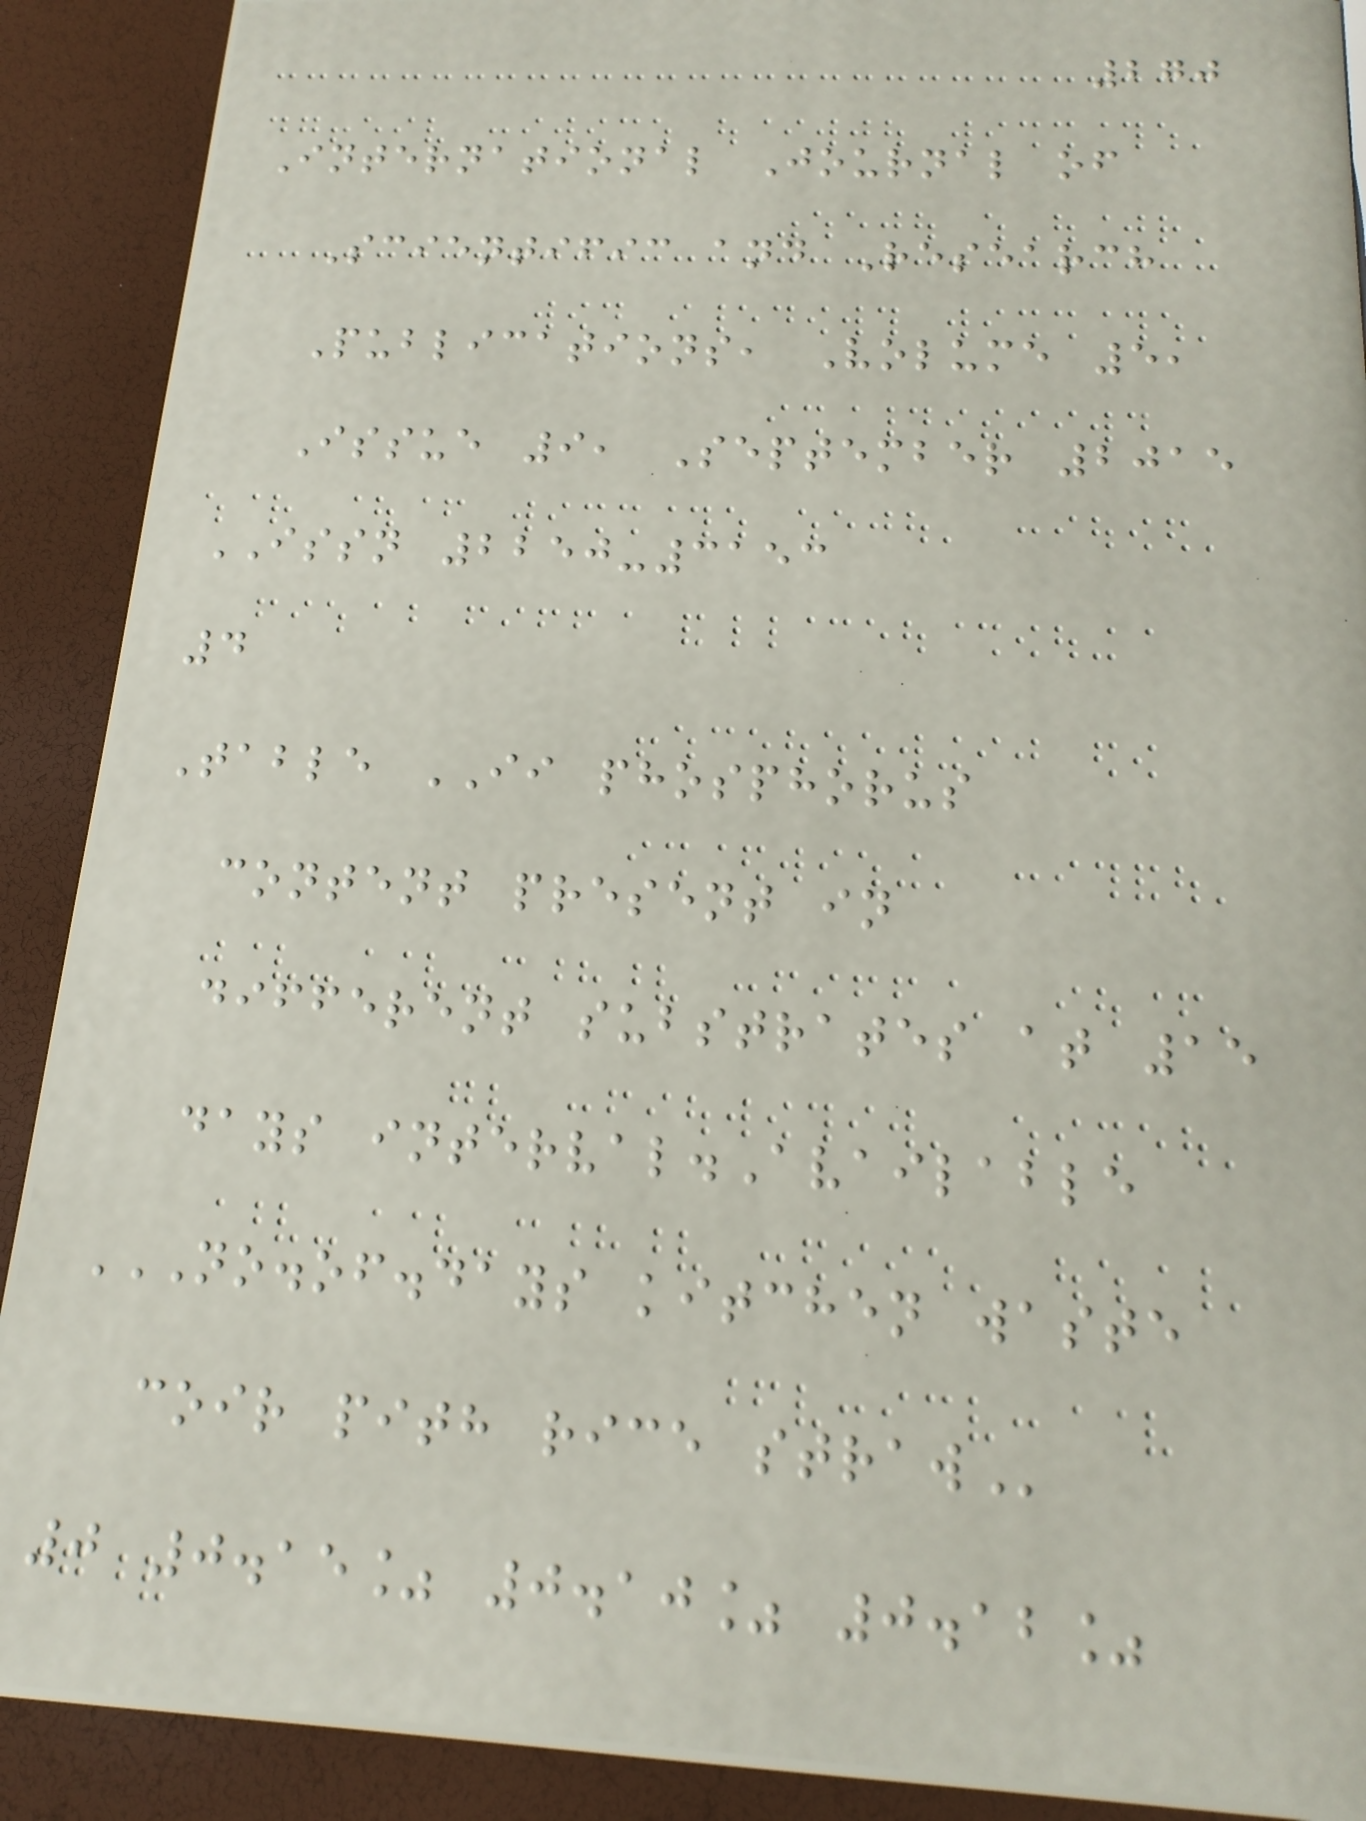270
International Journal of
Scientific and Research
Publications, Volume 5,
Issue 9, September 2015
ISSN 2250-3153
4
Table II phosphorus
content present in
different substrates at 15
days interval.Available
NO.OF.DAYS KITCHEN WASTE
COIR PITH RICE STRAW
0 0.15% 0.10% 0.12%
